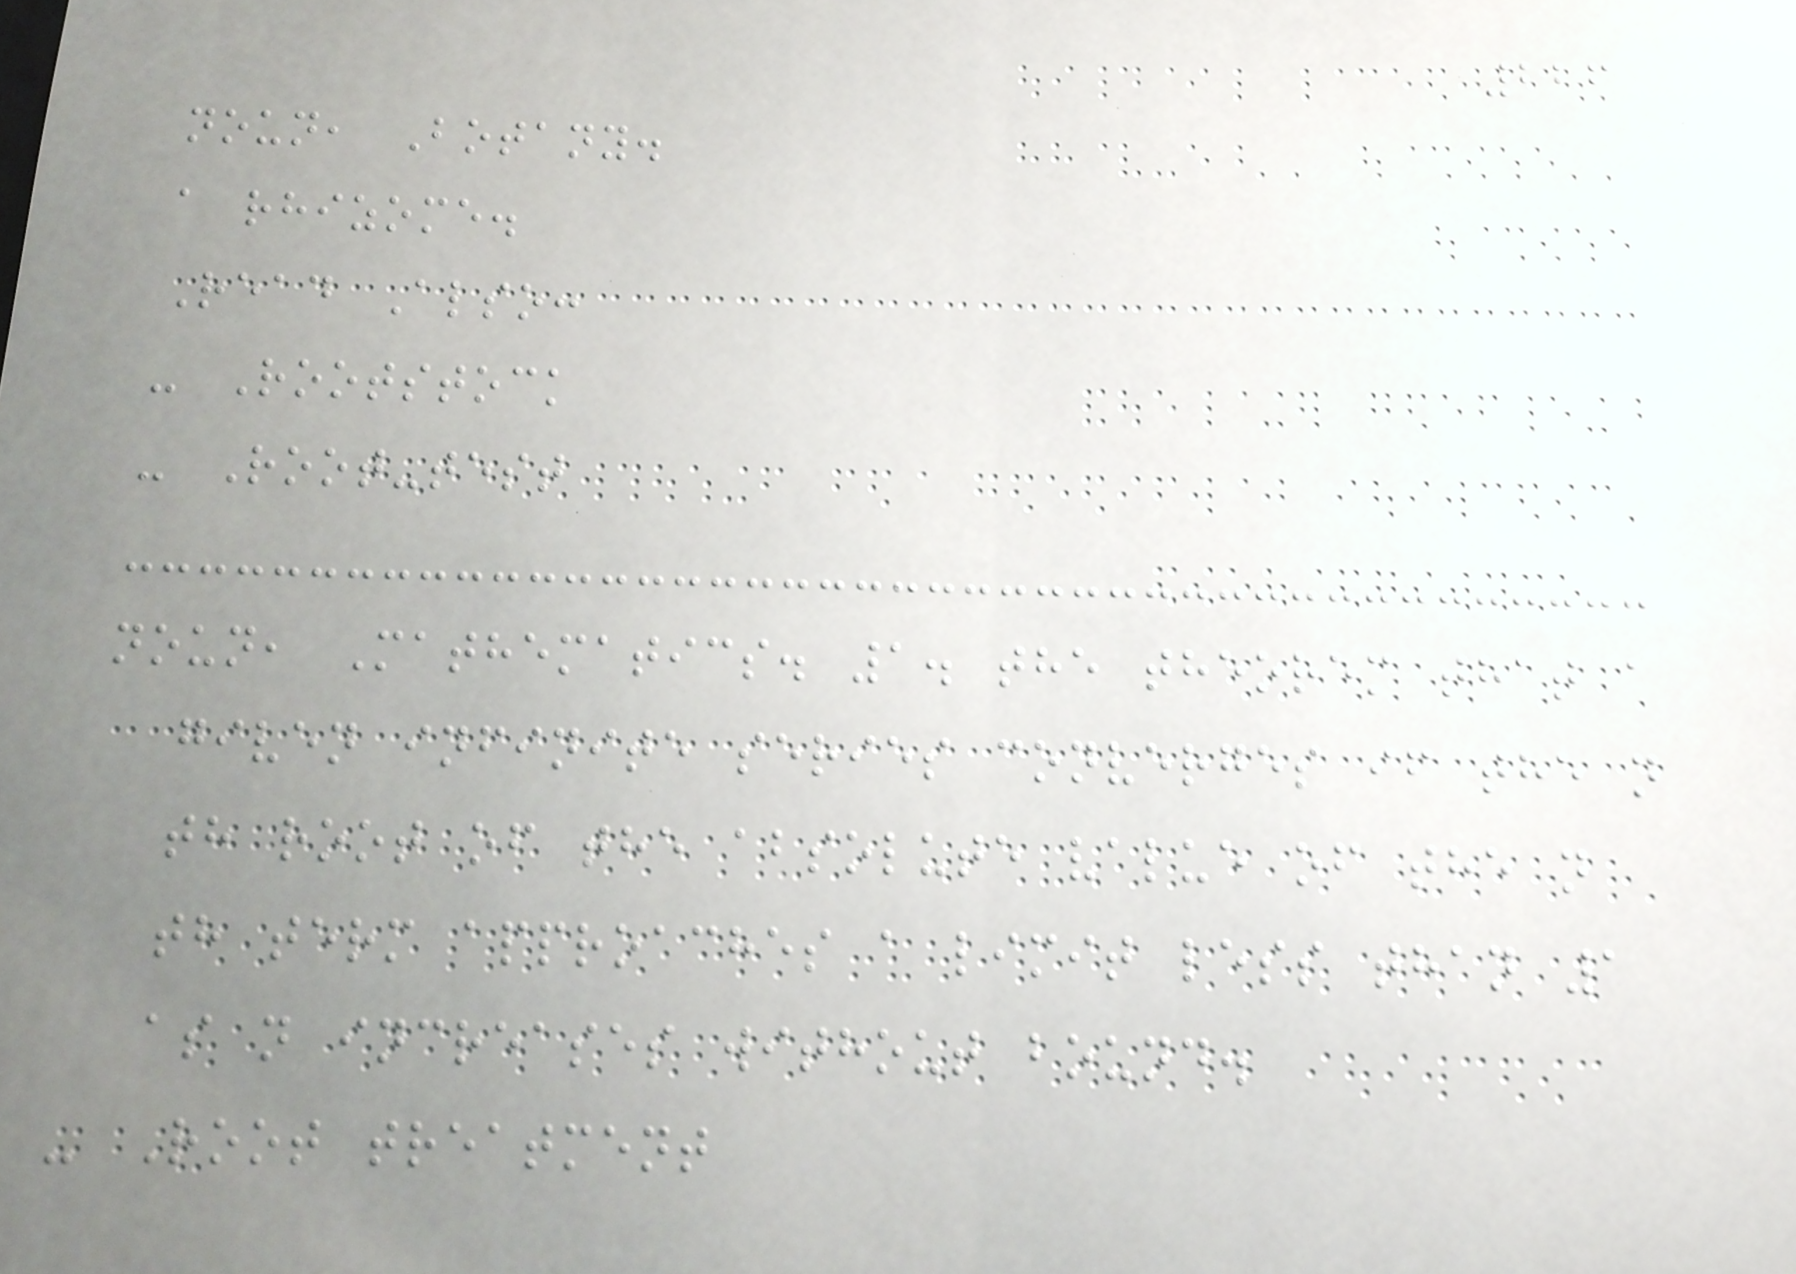226
noun, Botany.
a rhizome.
Read Also:
- Rootstock
- Root-test
noun, Mathematics. 1. the theorem that a
given infinite series converges if the n
th root of the absolute value of the n
th term approaches a limit less than 1
as n increases without bound.
- Root treatment
